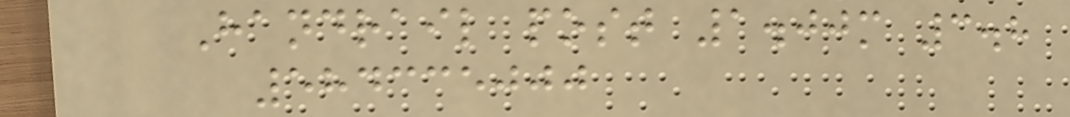Handrail post 1.00m 3.8
584335000
